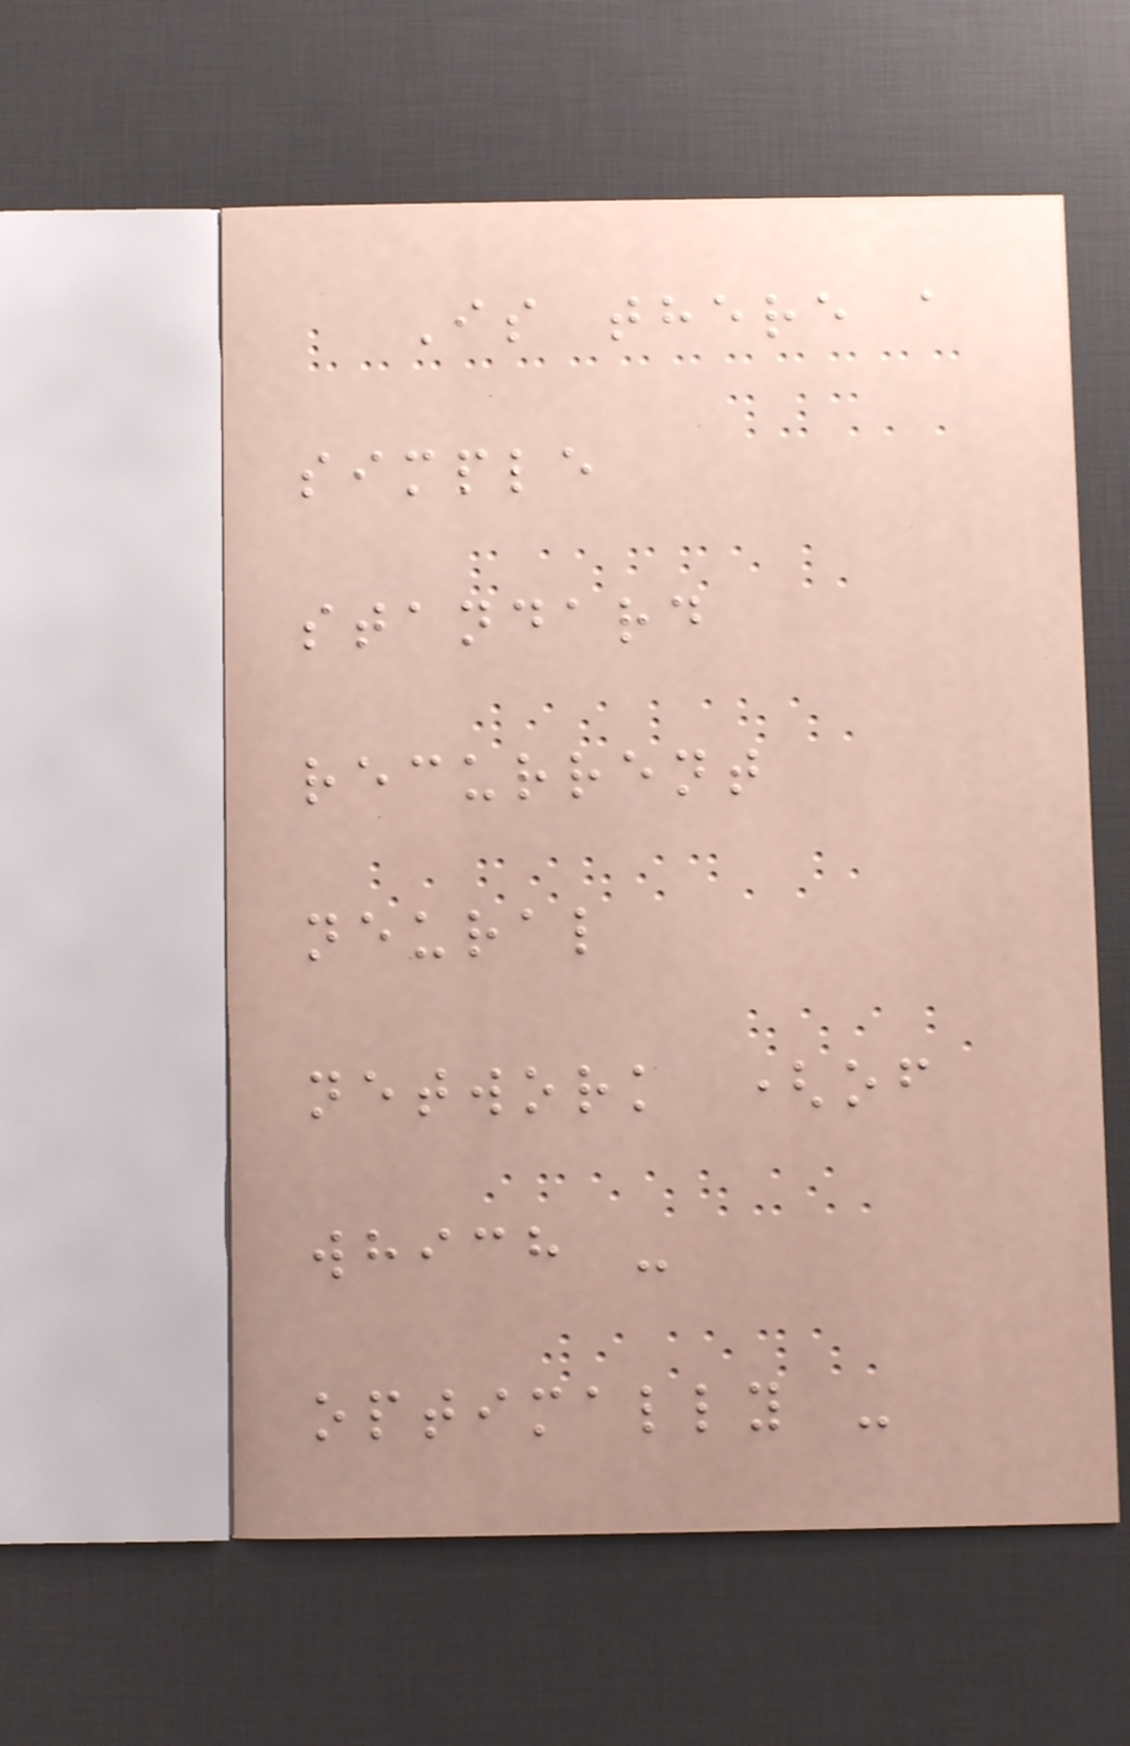Is there a
simple
standard
recurrent
neural
network (of
which -
optimally -
